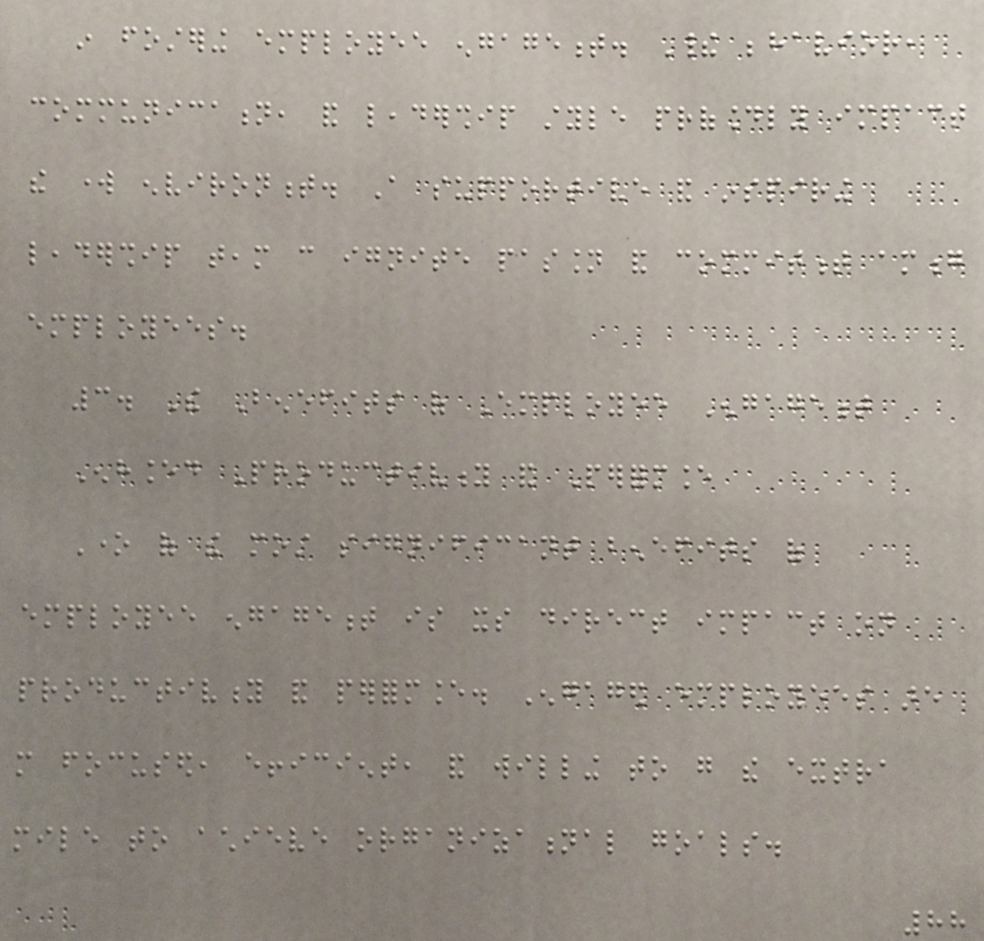in fostering employee engagement. Their behavior,
communication, and leadership style profoundly impact
the work environment. A supportive and inspiring
leadership team can ignite passion and commitment among
employees.
3. The Benefits of Employee Engagement
Enhanced Productivity and Performance
One of the most significant benefits of
employee engagement is its direct impact on
productivity and performance. Engaged employees are
more focused, efficient, and willing to go the extra
mile to achieve organizational goals.
88
